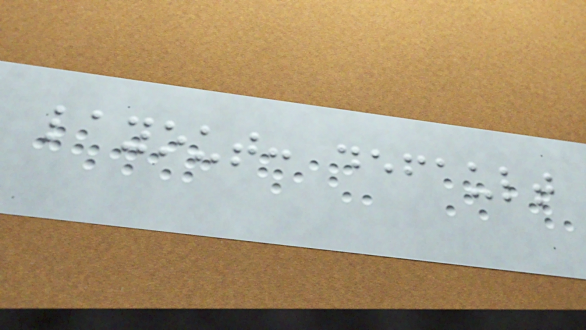layout: default
